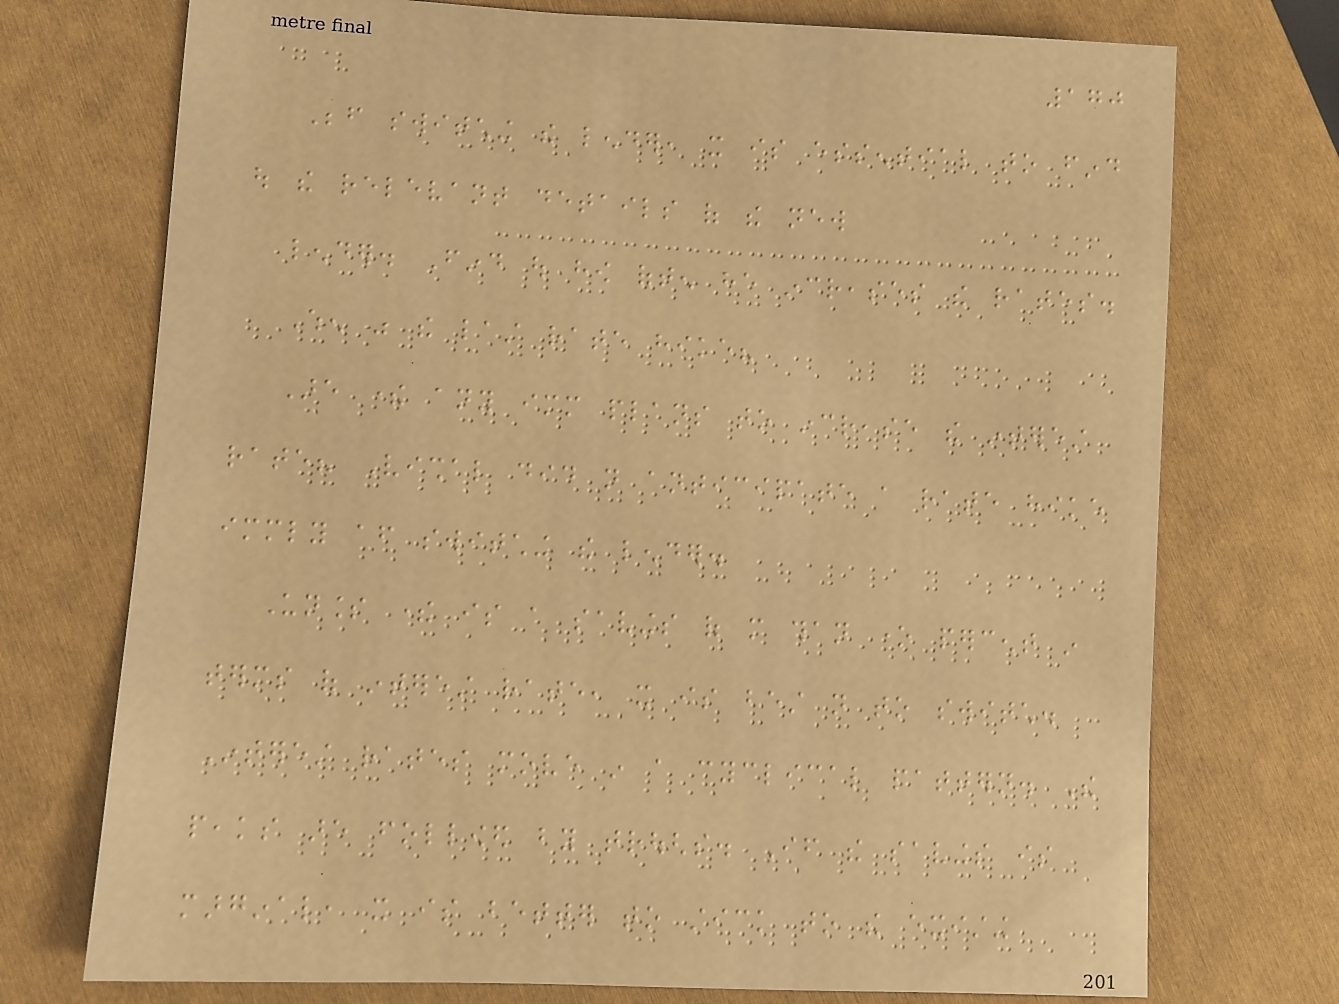170
Before switching the lender, it is essential to find
out the relevant details of the new
lender. Find out how often he increases the rates.
When was the last rate hike?
Are there any immediate plans to increase the interest
rate? Vishal did not anticipate a rate hike
immediately after switching the lender.
Unless there is a savings of more than one percent in
terms of interest rate, it is best not to switch.
Interest rates move in a cyclical pattern. The
peaks are followed by troughs. If the savings is
marginal, it is better to stick to the existing
